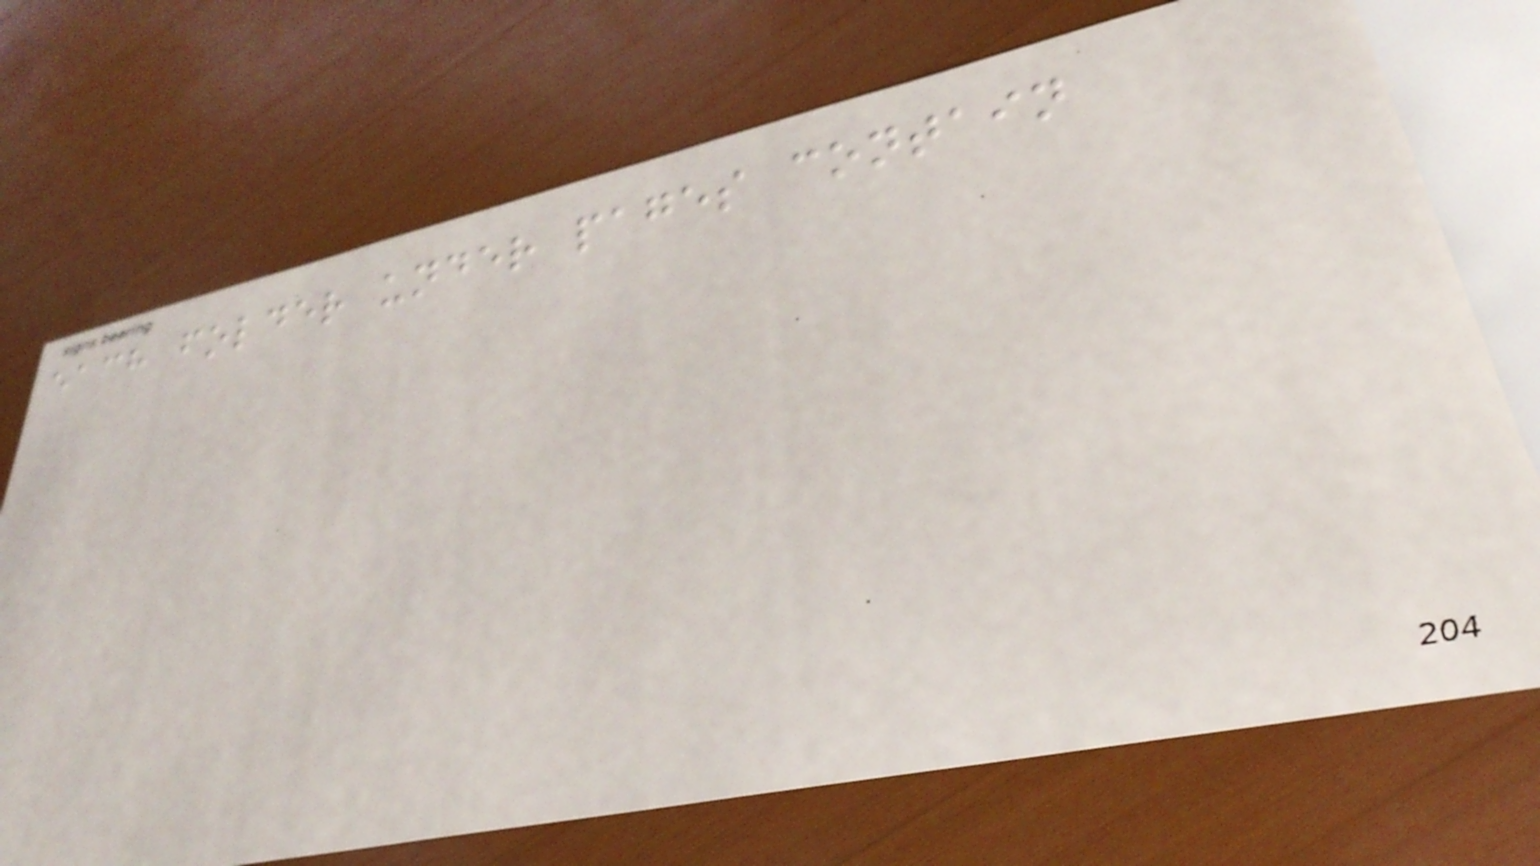each folder under pages contain
